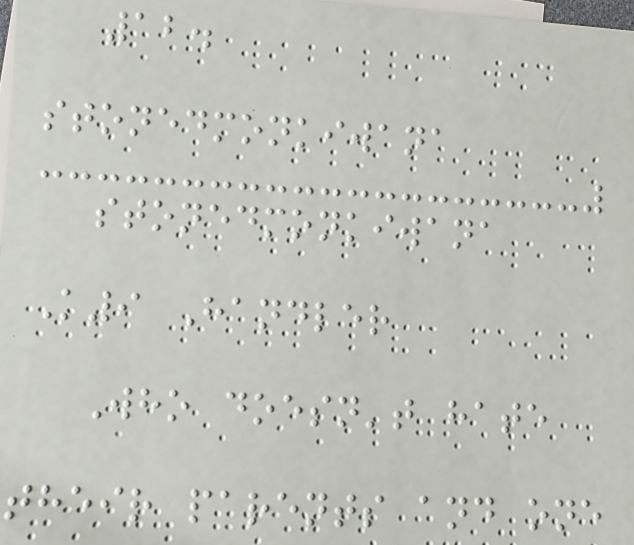12.
stonedmonkiwana
stonedmonkiwana
K9 Handler
Who doesn't hate
their parents and one
